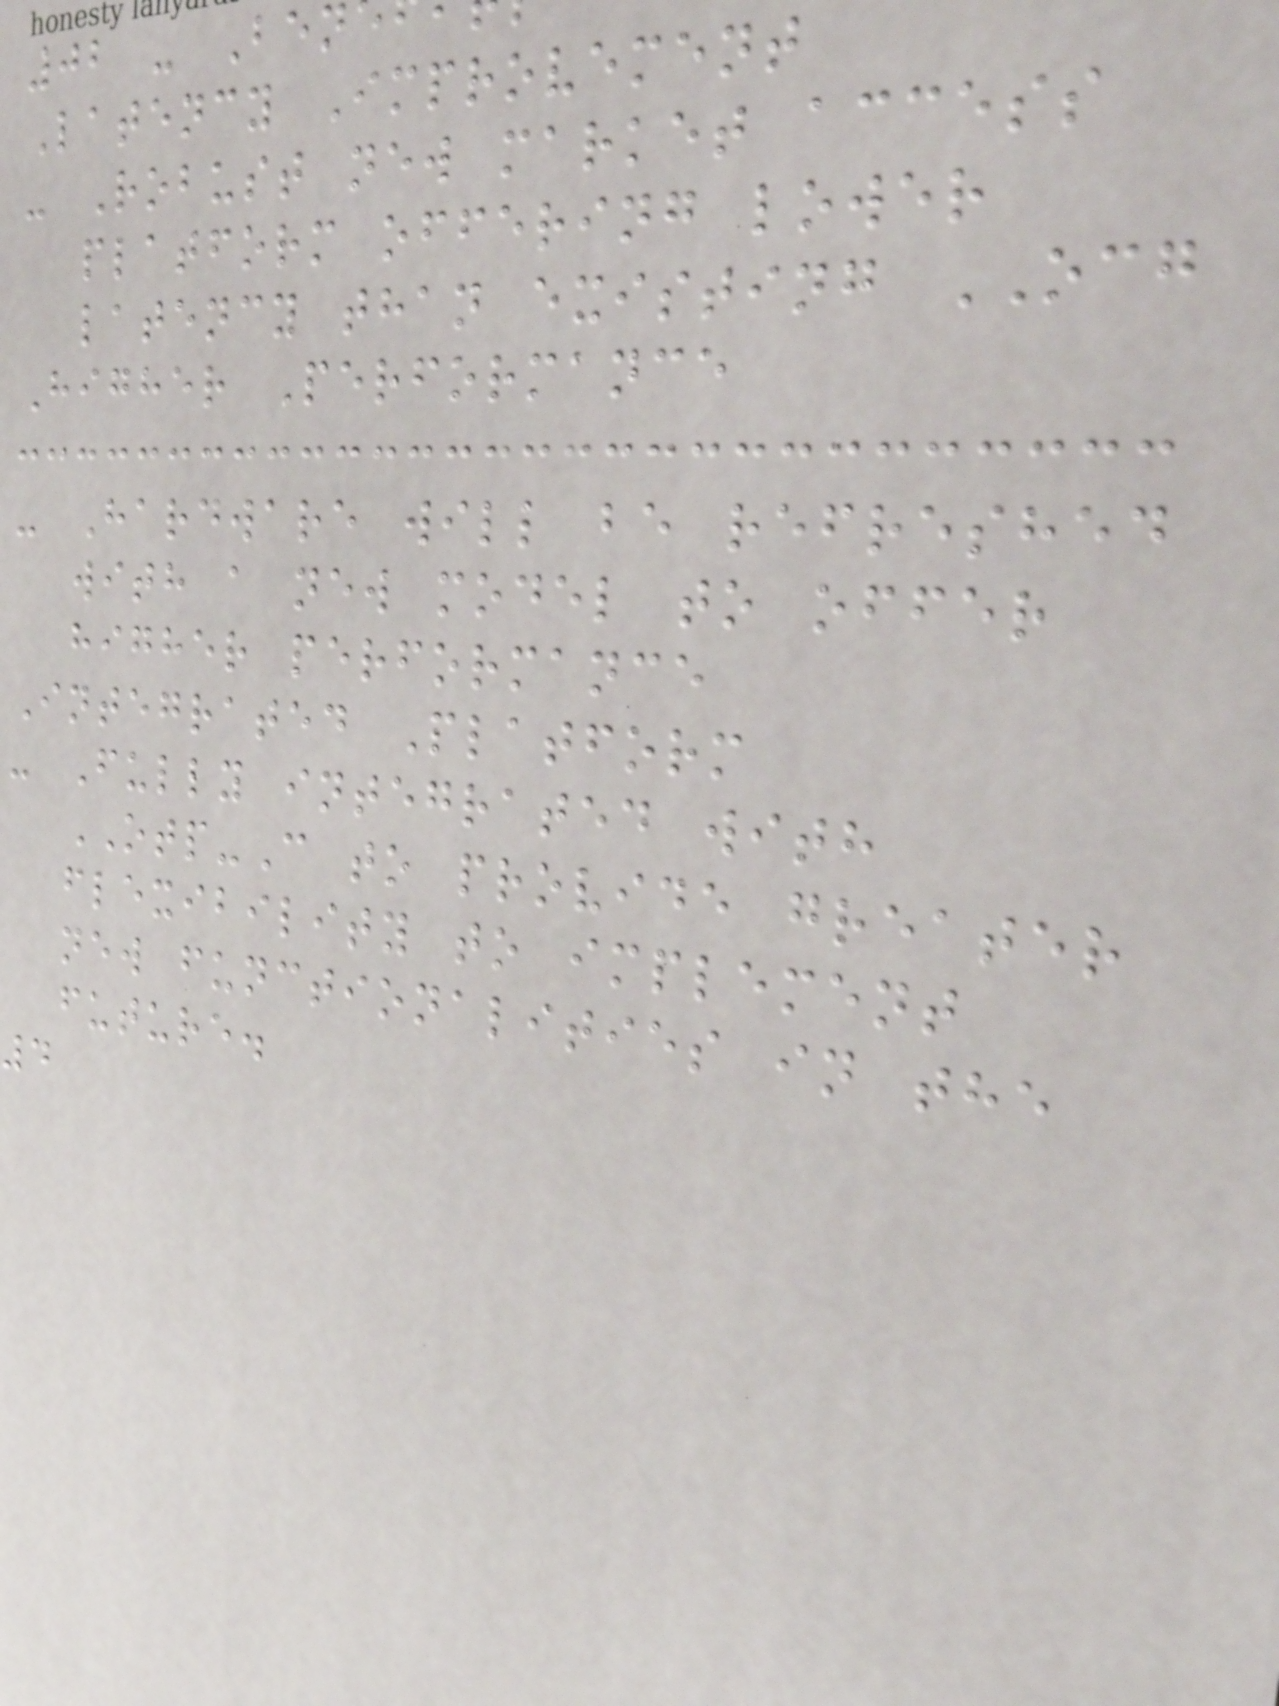02 - Ben
Latency Improvement
- Robust new market access
platform offering lower
latency than existing OCG
Higher Performance
- Hardware will be refreshed
with a new model to offer
higher performance
Integrated Platform
- Fully integrated with
OTP-C to provide greater
flexibility to implement
new functionalities in the
future.
4
